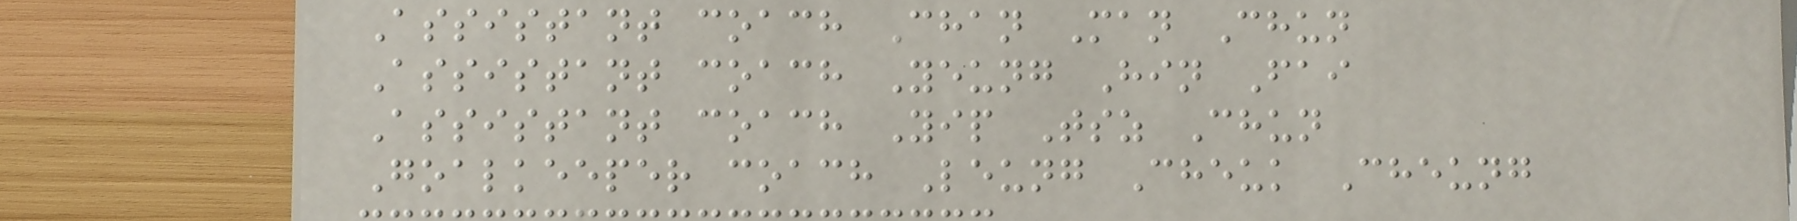Assistant coach Chan Man Chun
Assistant coach Yeung Hin Fai
Assistant coach Yip Tsz Chun
Goalkeeper coach Leung Cheuk Cheung
